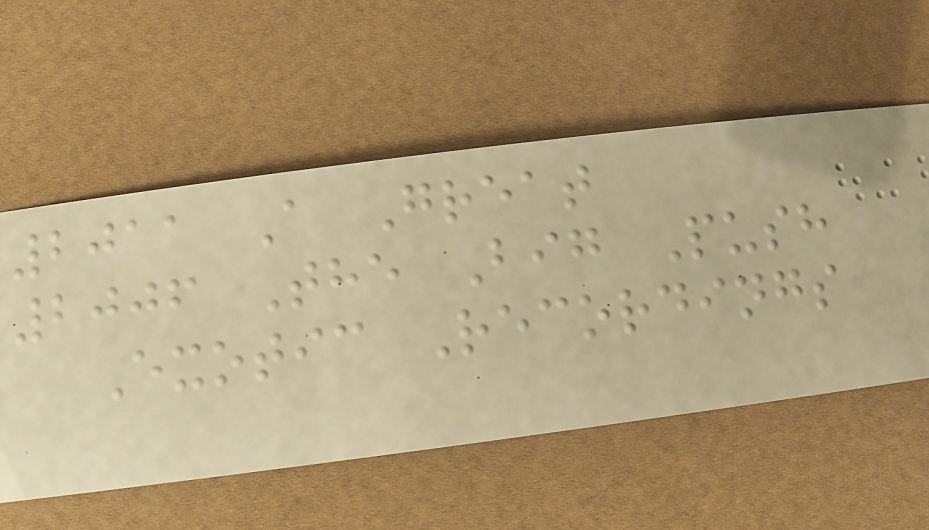2011 A Great
2006 The Big Push
Exotic Recordings
